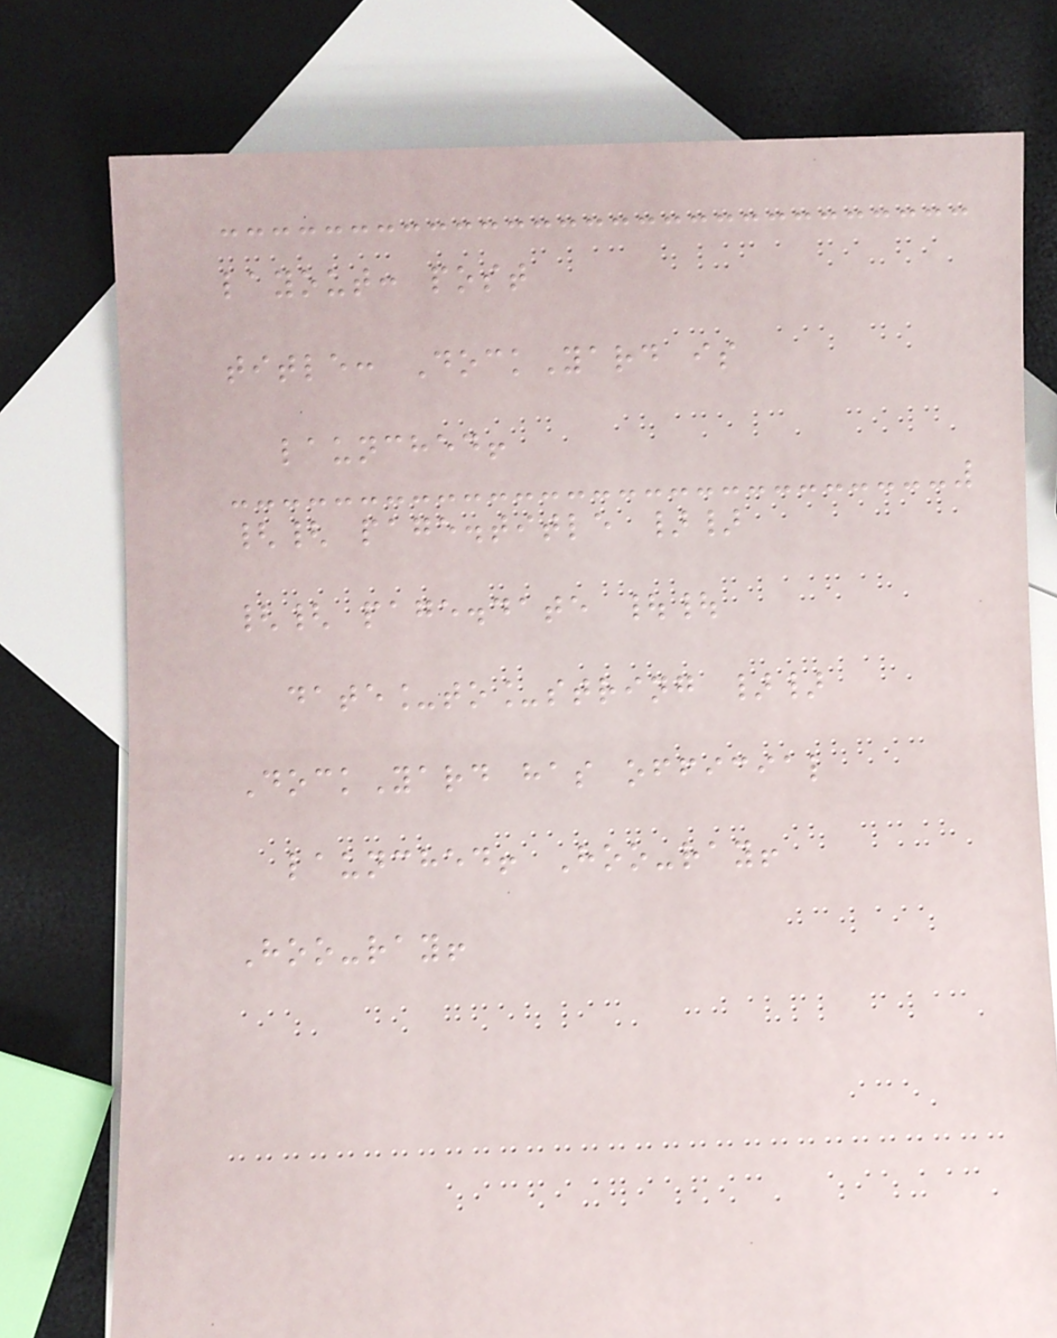layout: post
title: DockYard is
launched!
{{ page.title }}
{{ page.date ||
date_to_string }}
DockYard has official
launched! Hoo-ray!
Hoo-ray!
